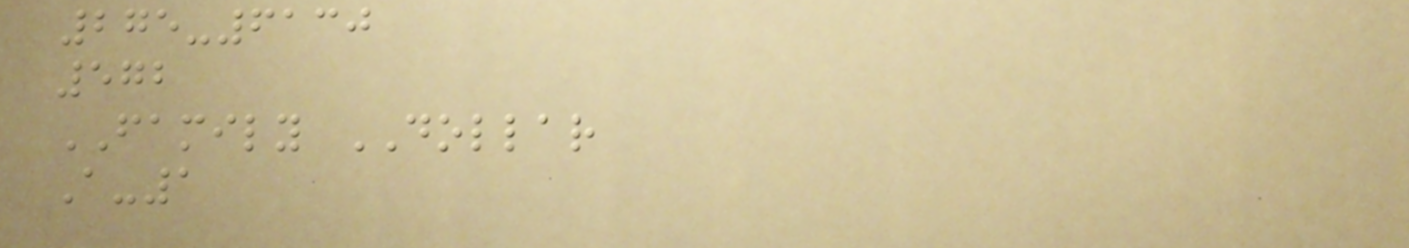275-6130
572
FAMILY DOLLAR
A-1
